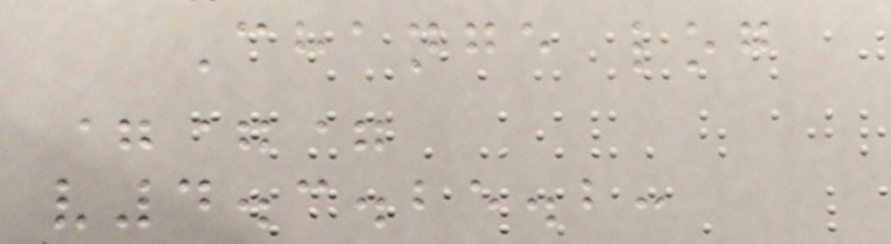Change log
===
v4.3.25.2:
